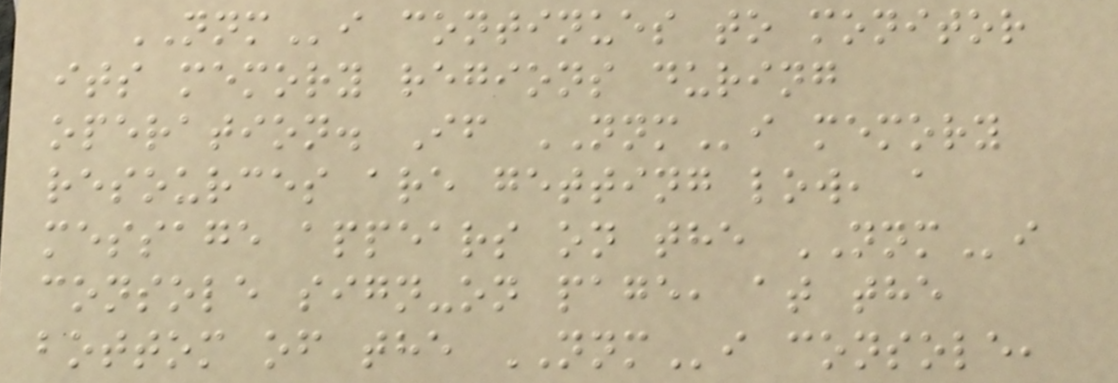NNMi continues to monitor
its memory regions during
operation. If NNMi memory
resources are getting low, a
message appears on the NNMi
console sign-on page, at the
bottom of the NNMi console,
